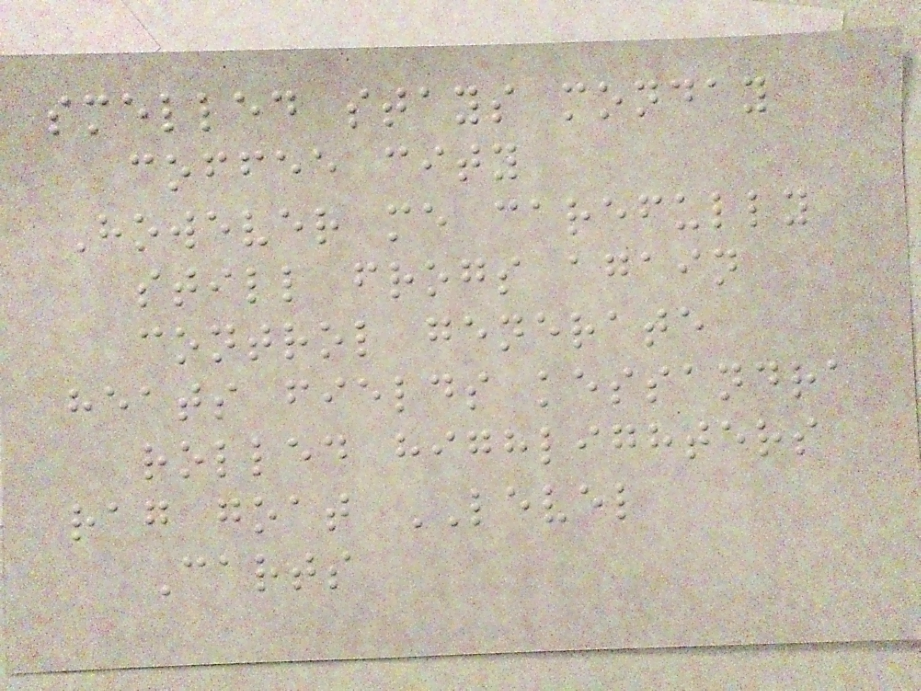smelled stays monday
coffee city
However me carefully
still frogs again
control generate
heats fields kessandra
rolled highlighters
rag goat LEVEL
Carts
